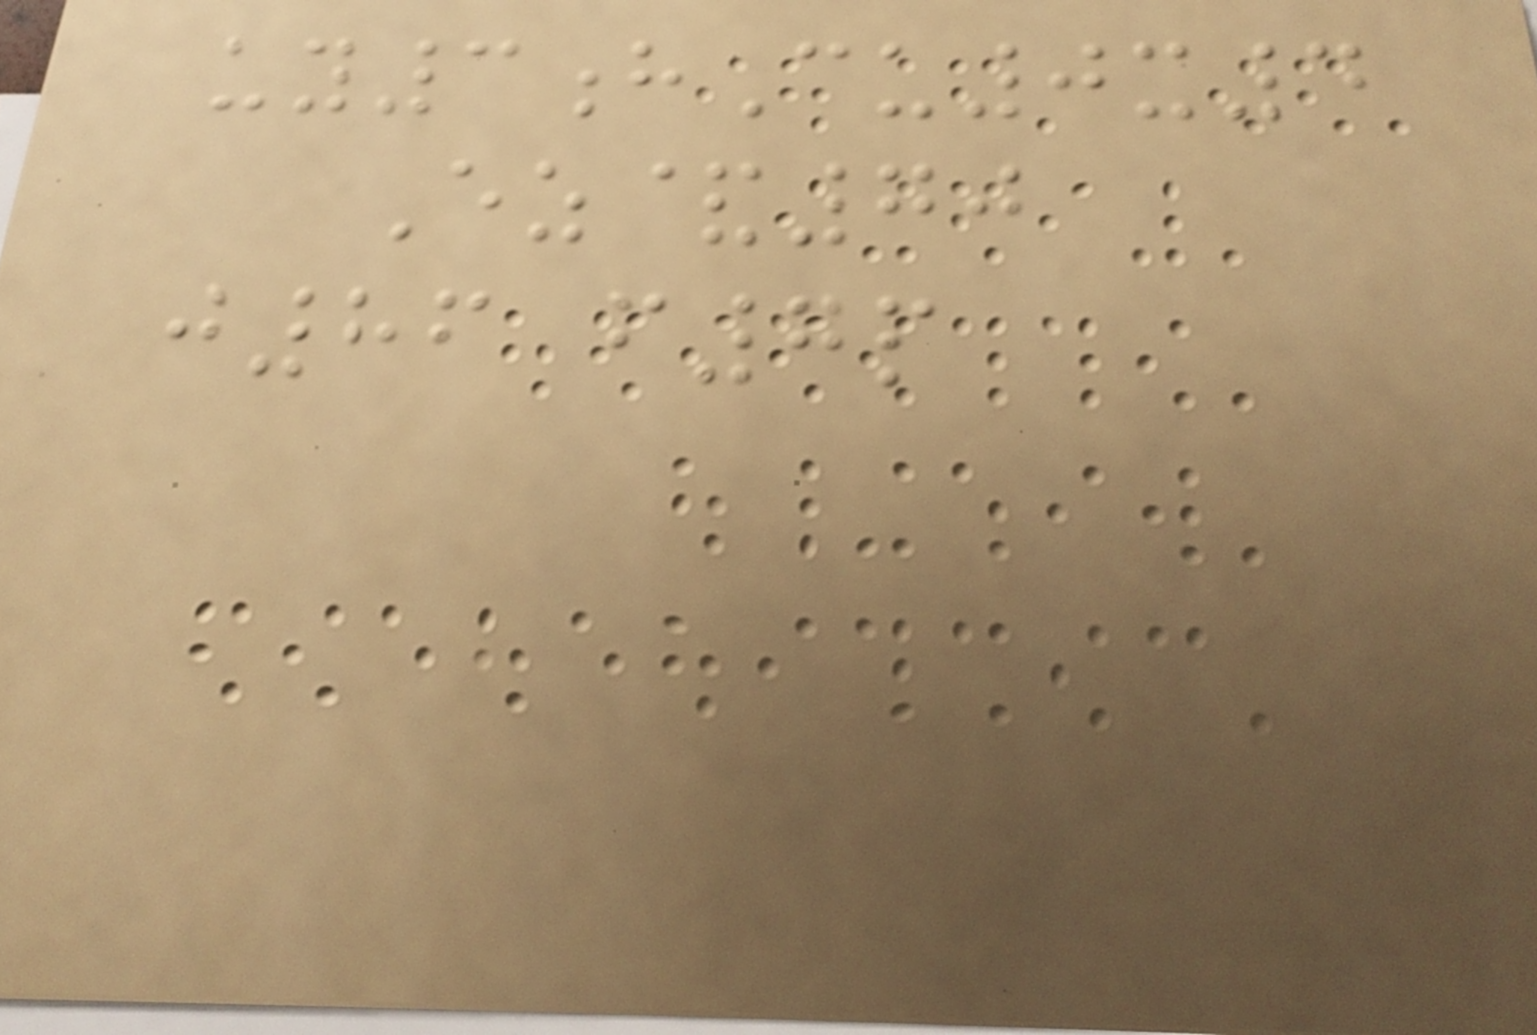uy3hCu0x4
Ez&70
j86 f7p
